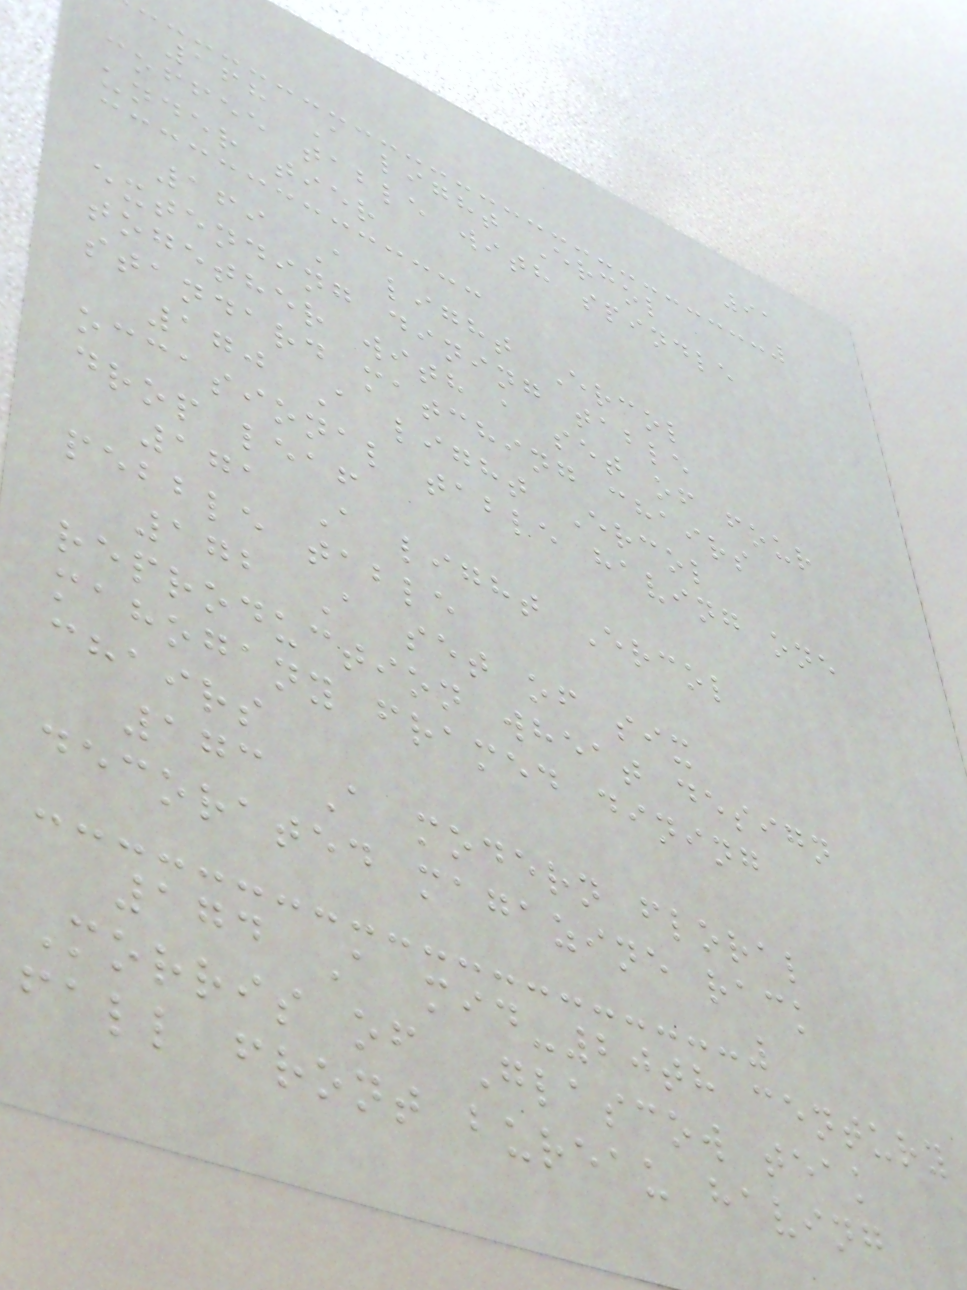91
168 A light Ercol
coffee table with spindle
under tier
169 A light Ercol
extending dining table
together with a set of four
standard matching chairs
170 A light Ercol
occasional table having one
drop leaf
171 A light Ercol
pebble table
172 A set of six
reproduction wheat design
mahogany framed dining
chairs
173 A modern floral
decorated magazine rack
174 A mid-20th century
Morris of Glascow teak
fall front bureau having
